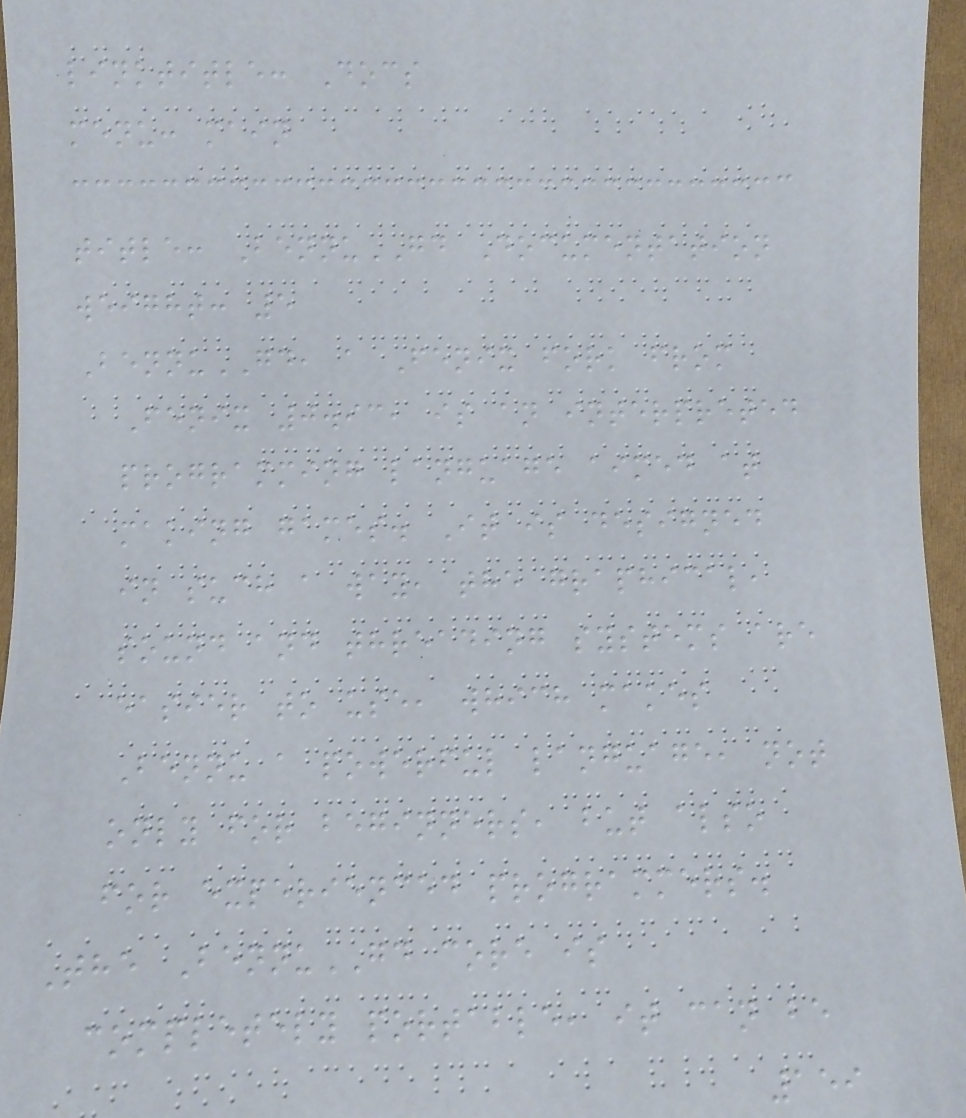linktitle: Docs
menu: main
title: BennuGD Documentation
weight: 5
BennuGD, a Fenix fork from
Fenix 0.93, is an interpreted
programming language aimed at
making games. It is designed
in such a way, the graphical,
sound and threading systems are
easier to use, which makes
Bennu a powerful language, not
only for beginners, but also
for experienced programmers.
The BennuGD core is
completely portable, it can be
159
